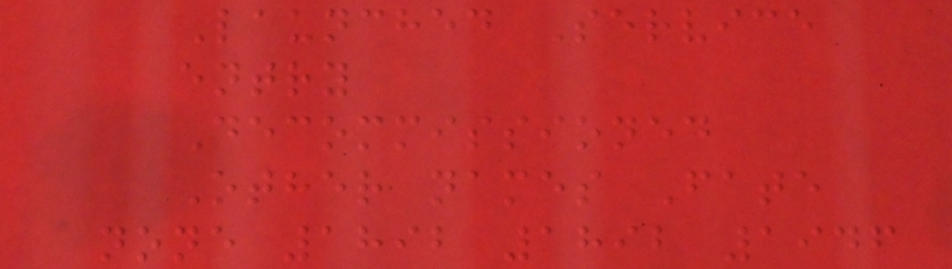Launched Service
entry
Decommissioned
Other names Fate
none 1892 1892 1946
